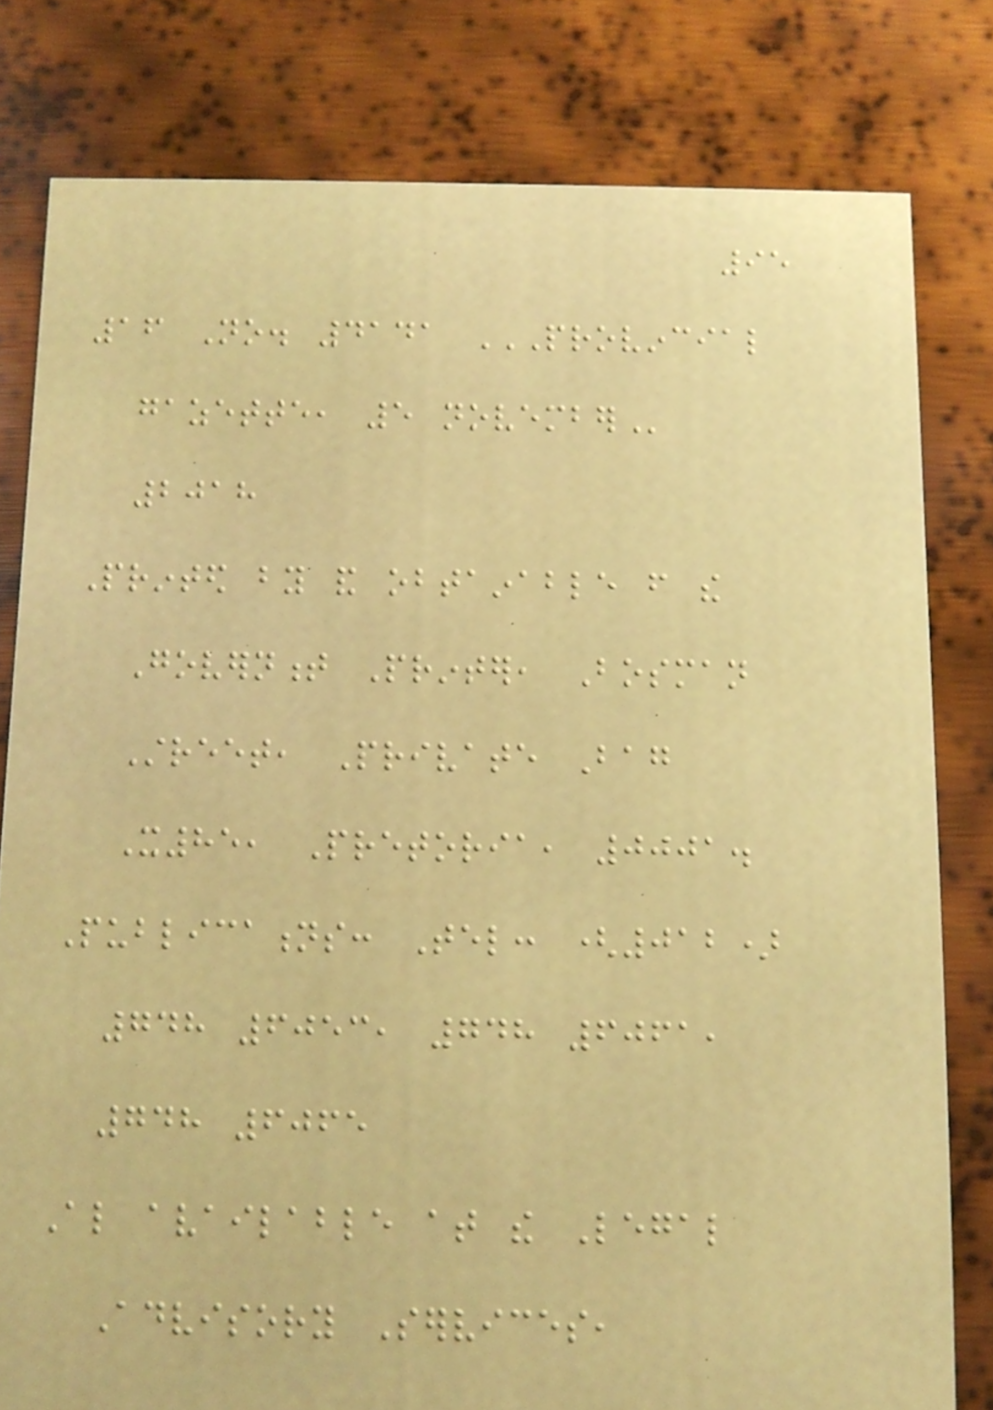95
16 No. 4141 PROVINCIAL
GAZETTE, 5 NOVEMBER
2018
Printed by and obtainable from the
Government Printer, Bosman
Street, Private Bag
X85, Pretoria, 0001.
Publications: Tel: (012)
748 6053, 748 6061,
748 6065
Also available at the Legal
Advisory Services,
